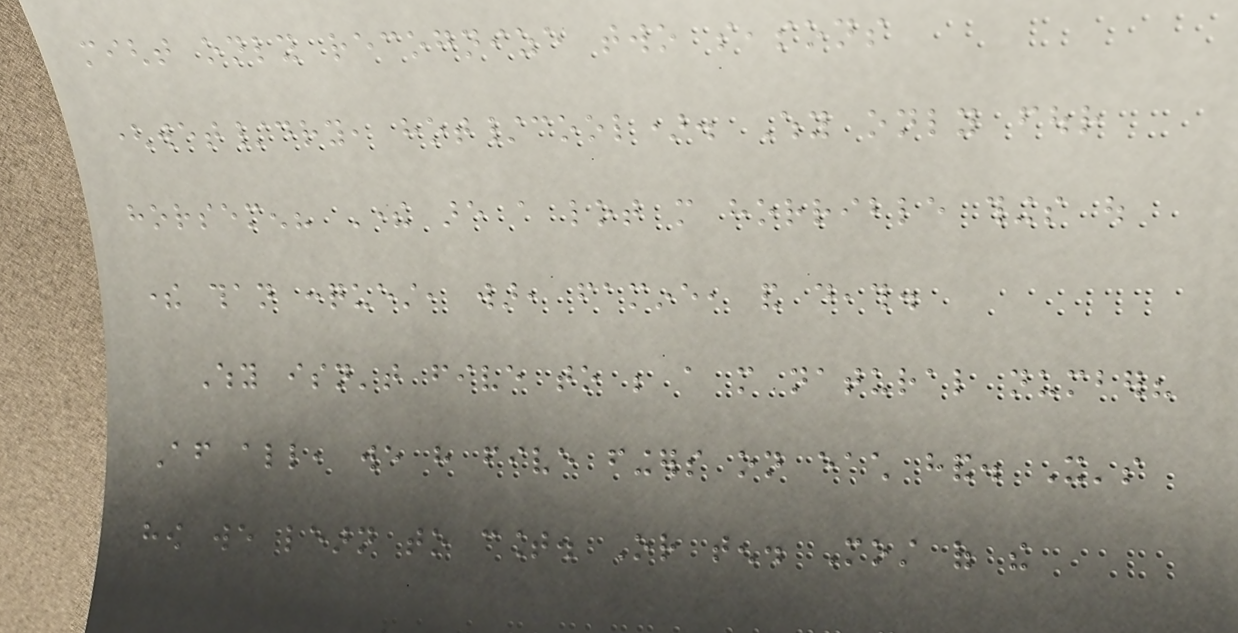might only recognize two seasons
(wet/dry, hot/cool). Why only four
horsemen? There are a lot more horrible things out
there than conquest, war, famine, and death.
Why isn't five to be a more natural number?
After all, we have five fingers on each hand. It's
how we learn to count. Or ten. Most of the
